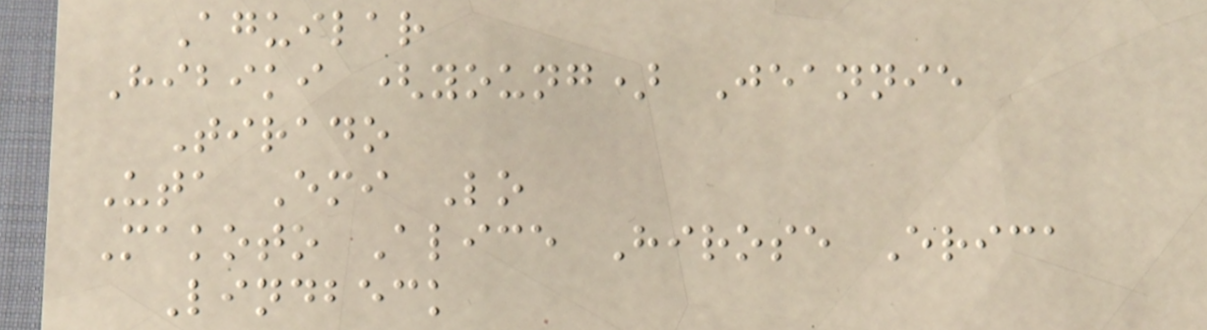Aguilar
Hibiki (young) Jeannie
Tirado
Uta Emi Lo
Makoto Alice Hirose Erica
Lindbeck
